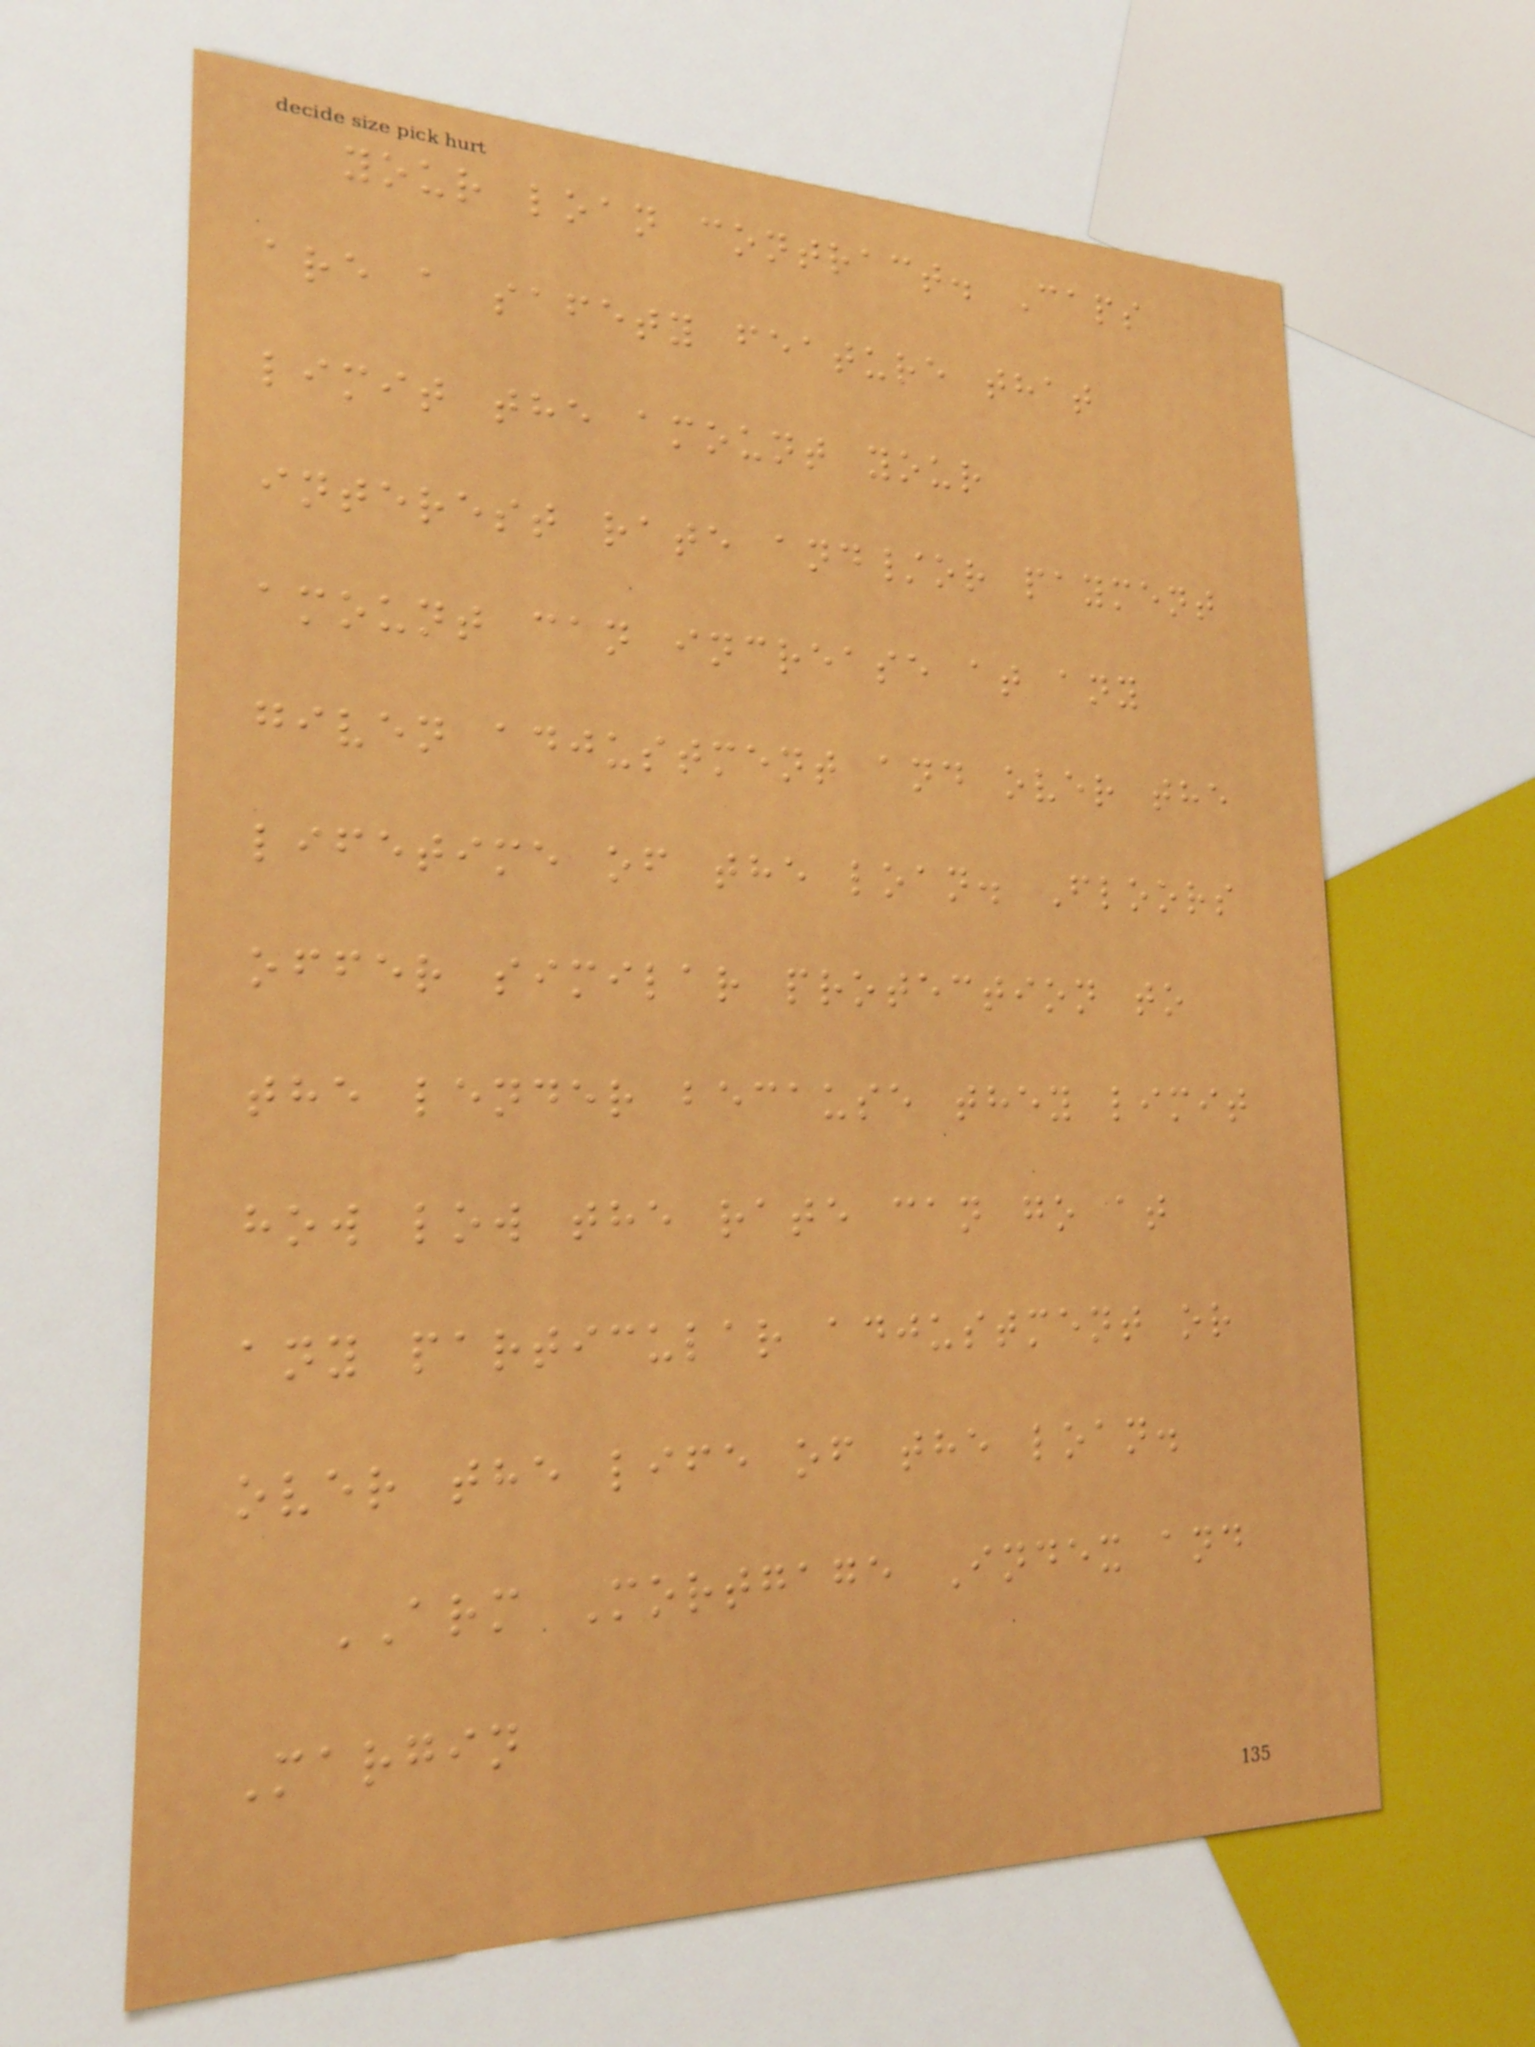your loan contract. Caps
are a safety feature that
limit the amount your
interest rate and/or payment
amount can increase at any
given adjustment and over the
lifetime of the loan. Floors
offer similar protection to
the lender because they limit
how low the rate can go at
any particular adjustment or
over the life of the loan.
ARM Mortgage Index and
Margin
